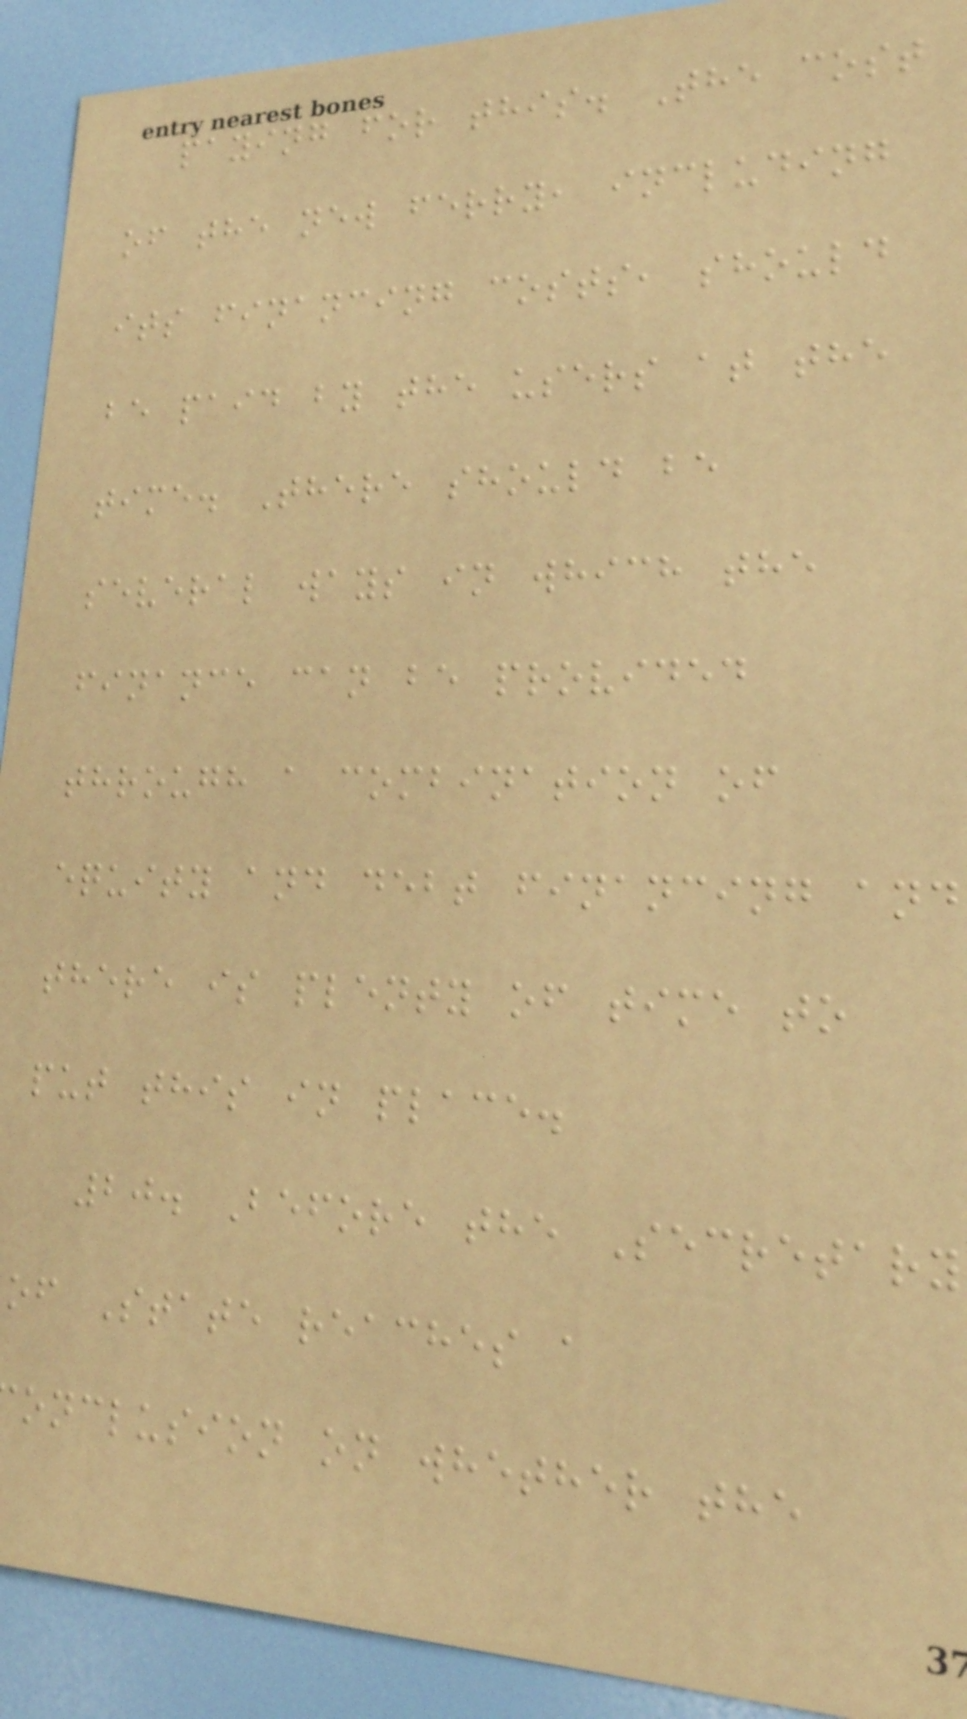paying for this. The cost
of the new ferry, including
its financing costs, should
be paid by the users at the
time. There should be
several ways in which the
finance can be provided
through a combination of
equity and debt financing and
there is plenty of time to
put this in place.
20. Before the Secretary
of State reaches a
onclusion on whether the
